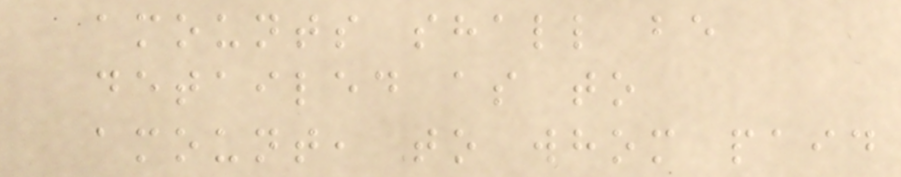amounts shall be
detailed as to
amount, to whom paid
